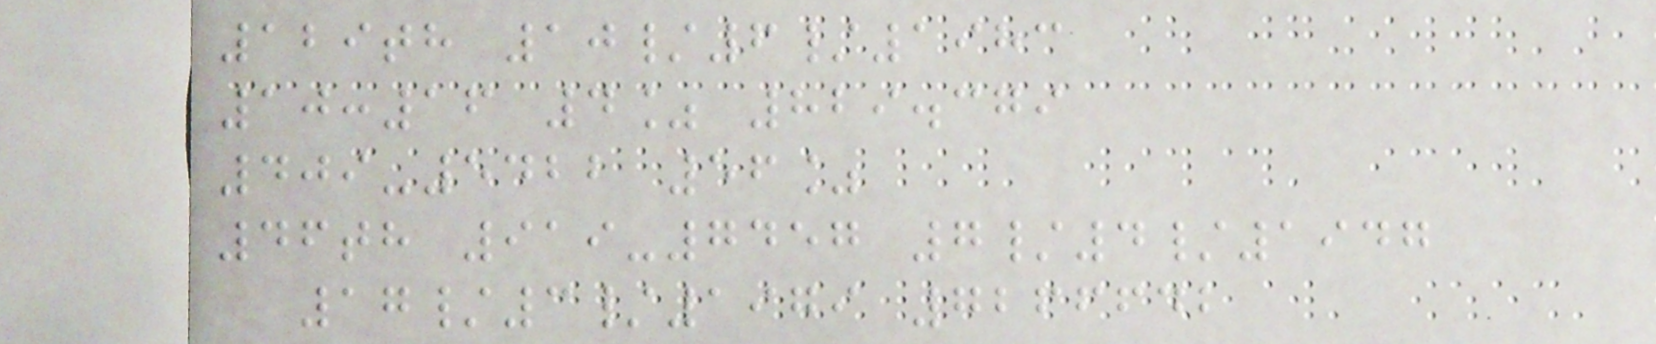129th 10/6/1983
10:16 4% 829.379
409-5422 56%
46th 919-7457 7/4/1947
17/3/1979 7266642
